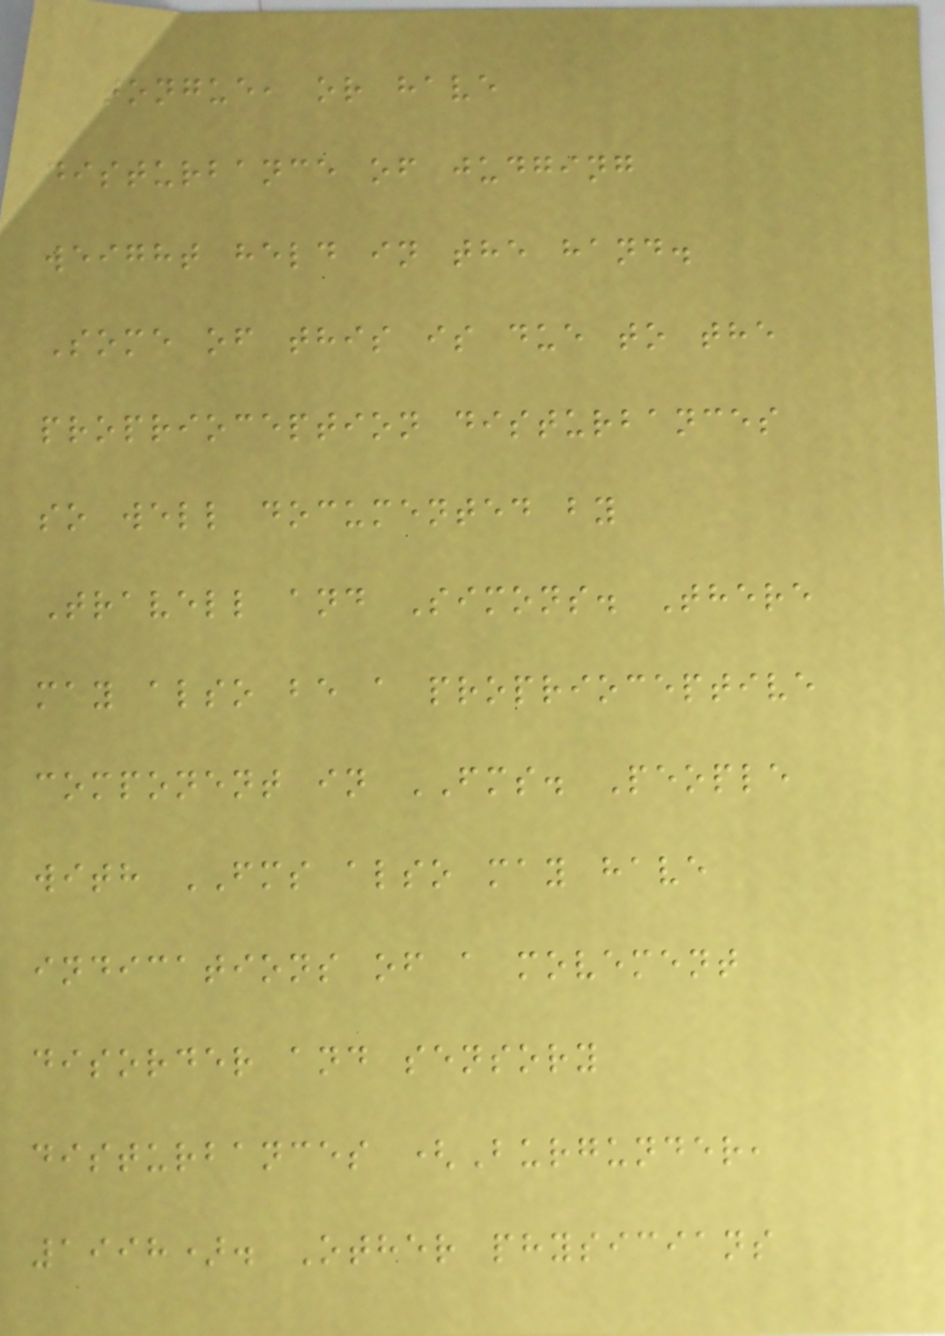tongue, or have
disturbance of judging
weight held in the hand.
Some of this is due to the
proprioception disturbances
so well documented by
Travell and Simons. There
may also be a proprioceptive
component in FMS. People
with FMS also may have
indications of a movement
disorder and sensory
disturbances (Burgunder,
1998). Other physicians
